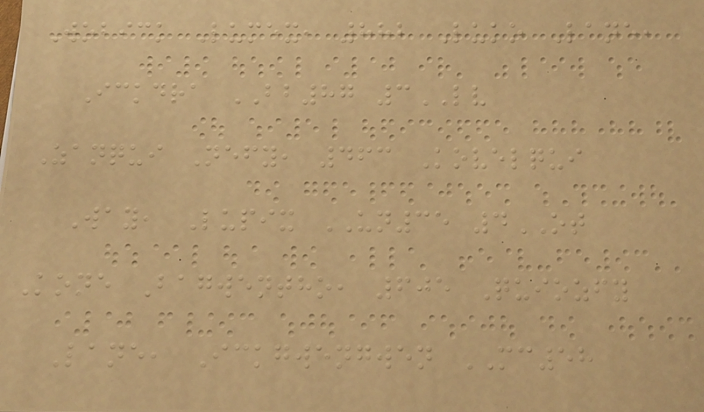Wobick Lumex, 882 Luko Lane,
Ickdra BB87 3LV
Zanqui Nefy, 463 Kovelqui
Way, Lupix UN35 4OT
Kone Bagwentho, 605 Quiozfy
Lane, Ickgwengwen MC58
